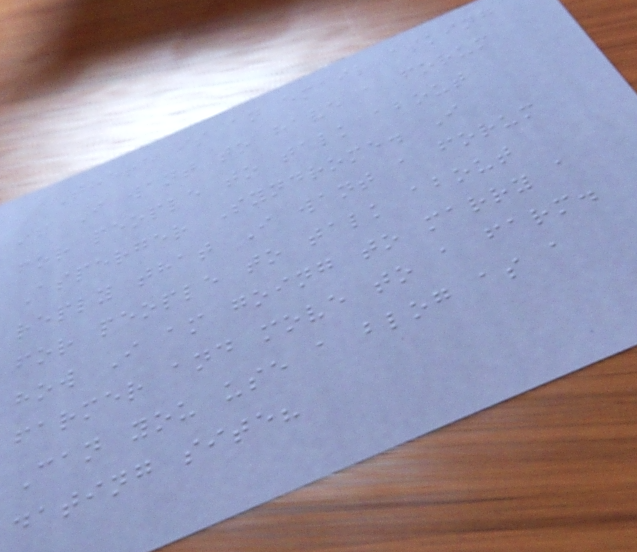There is an email asking
if I want to have a forum
for people to talk about
Asperger Syndrome. I
reply that I want a forum
for people to talk about
how I am going to marry a
farmer and move to a farm.
Can you use a blog as a
dating site?
